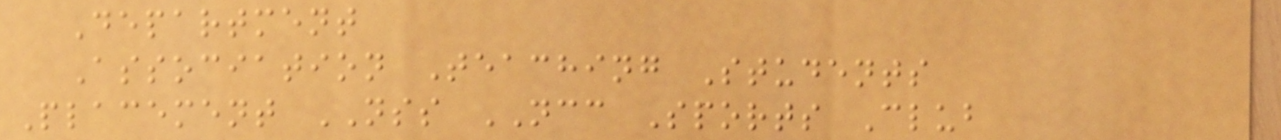Department
Association Teaching Students
Placement NSS NCC Sports Club
